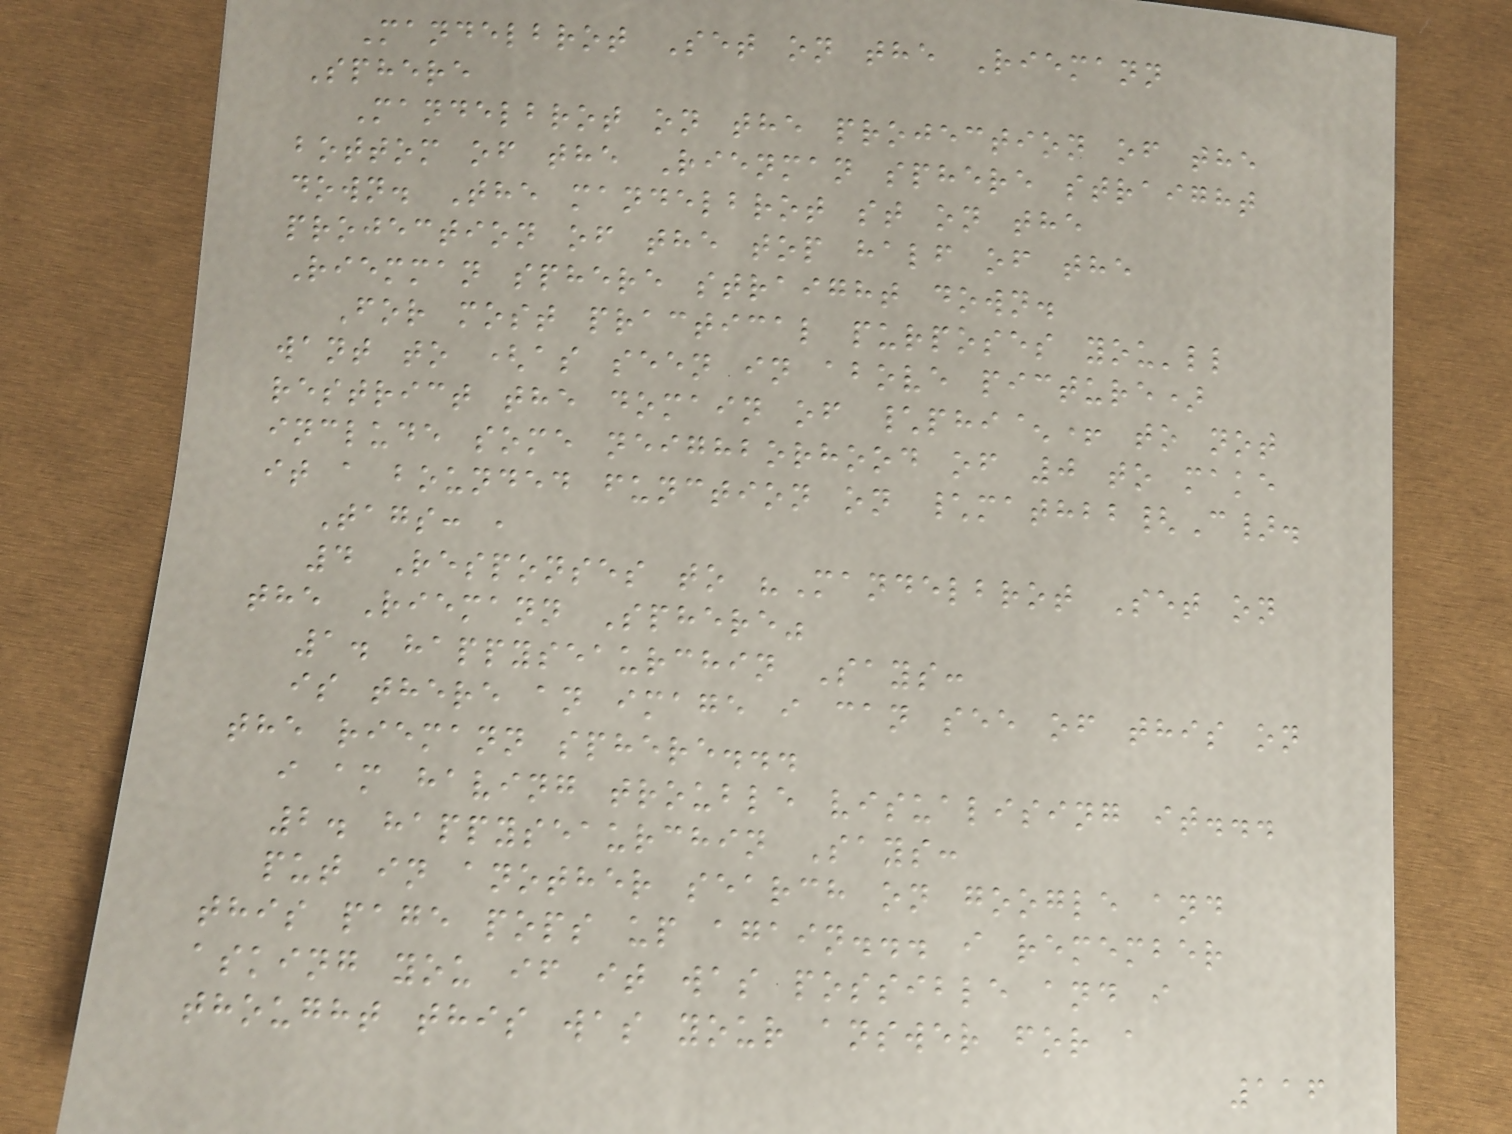Mandelbrot Set on the Riemann
Sphere
Mandelbrot on the projection of the
bottom of the Rienman sphere straight
down. The mandelbrot st on the
projection of the top half of the
Riemman sphere straight down.
For most practical purposes you'll
want to (as seen in above picture)
restrict the domain of \phi^+ to not
include some neighborhood of 0 to make
it a bounded function on \mathbb{C}.
Tags: ,
4 Responses to "Mandelbrot Set on
the Riemann Sphere"
1. happyseaurchin Says:
is there an image i can see of this on
the riemann sphere...
i am having trouble visualising it...
2. happyseaurchin Says:
put in another search on google and
this page pops up again... i remember
asking you if it was possible and i
thought this was your answer for a
116
